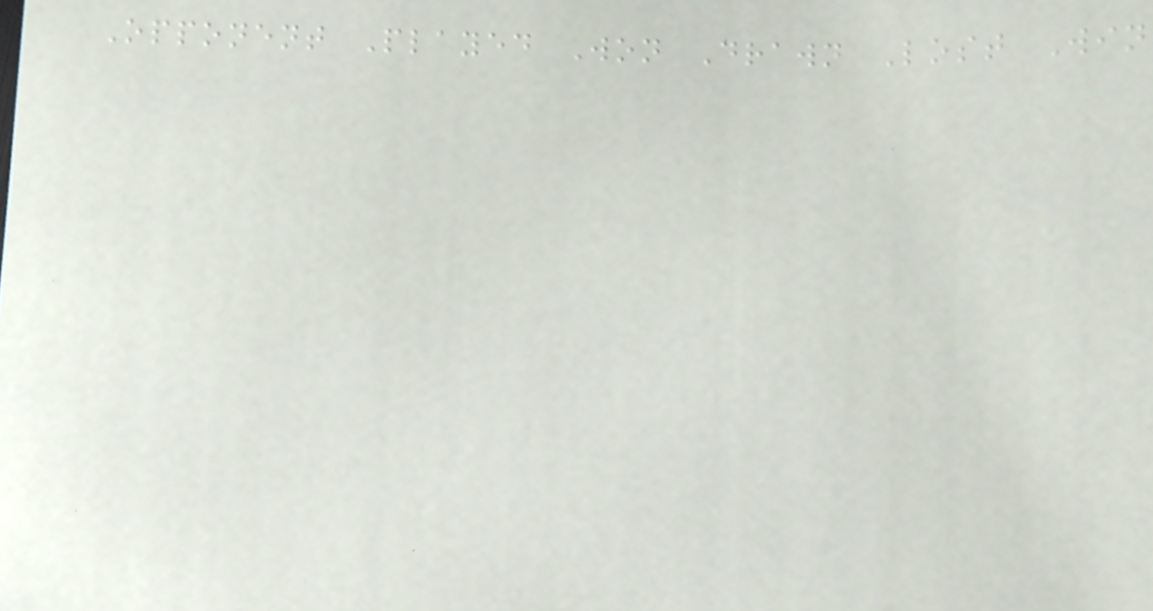Opponent Played Won Drawn Lost Win
